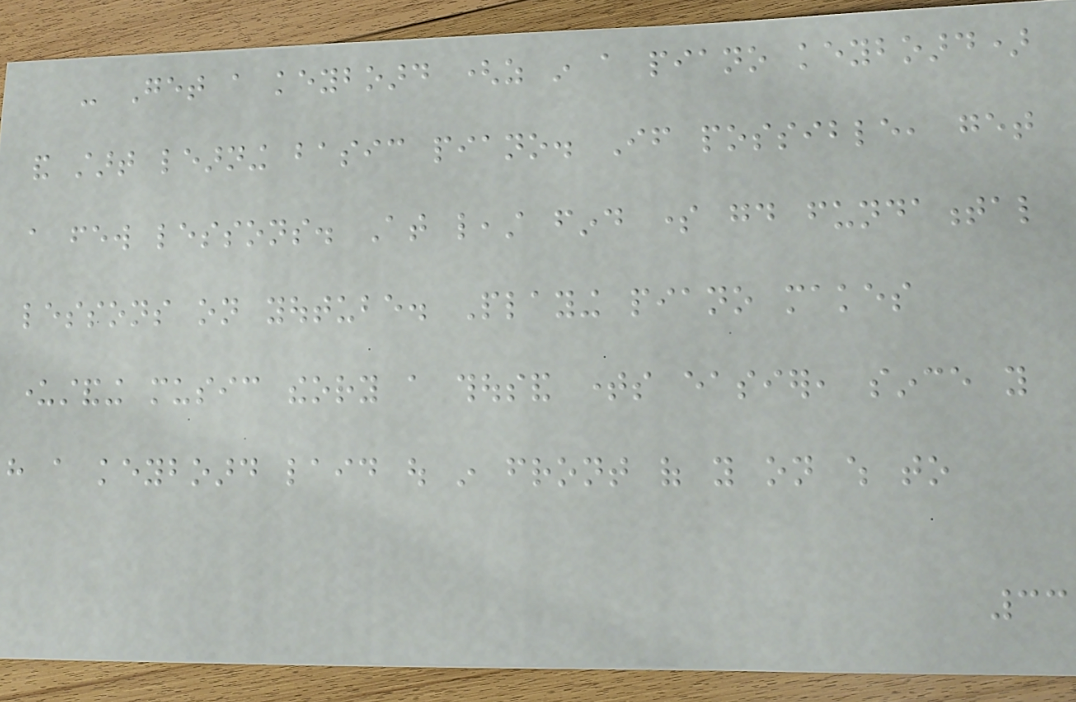- Get a keyboard (as in a piano keyboard)
and start learning basic piano. If possible, get
a few lessons. At least find some good fundamental
lessons on youtube. Playing piano makes
understanding music theory a thousand times easier, since you
have a keyboard laid out in front of you on which to
33
